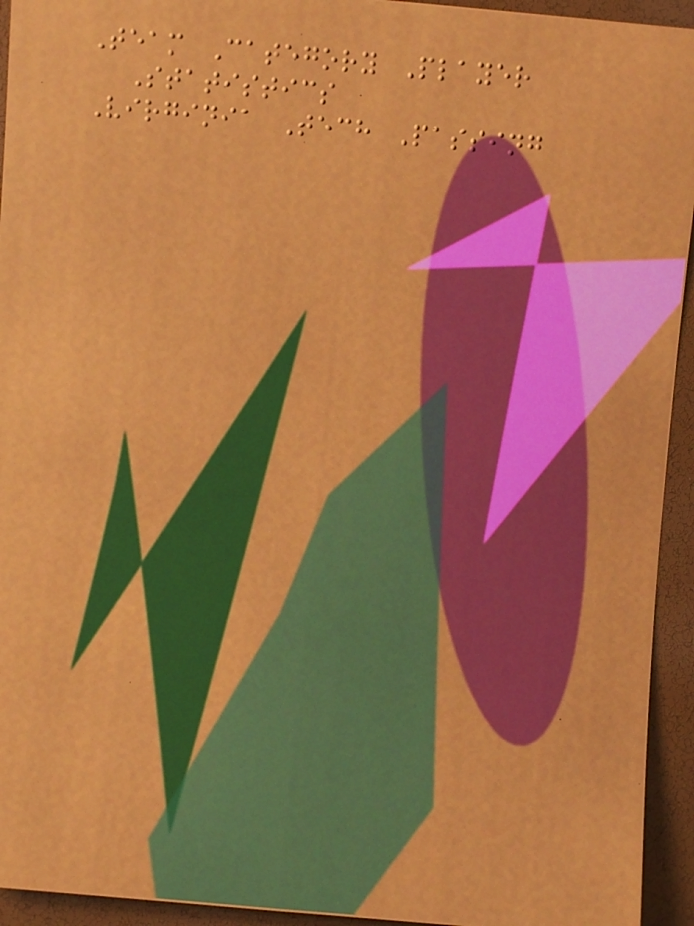Team Category Player
Statistics
Virginia Tech Passing
